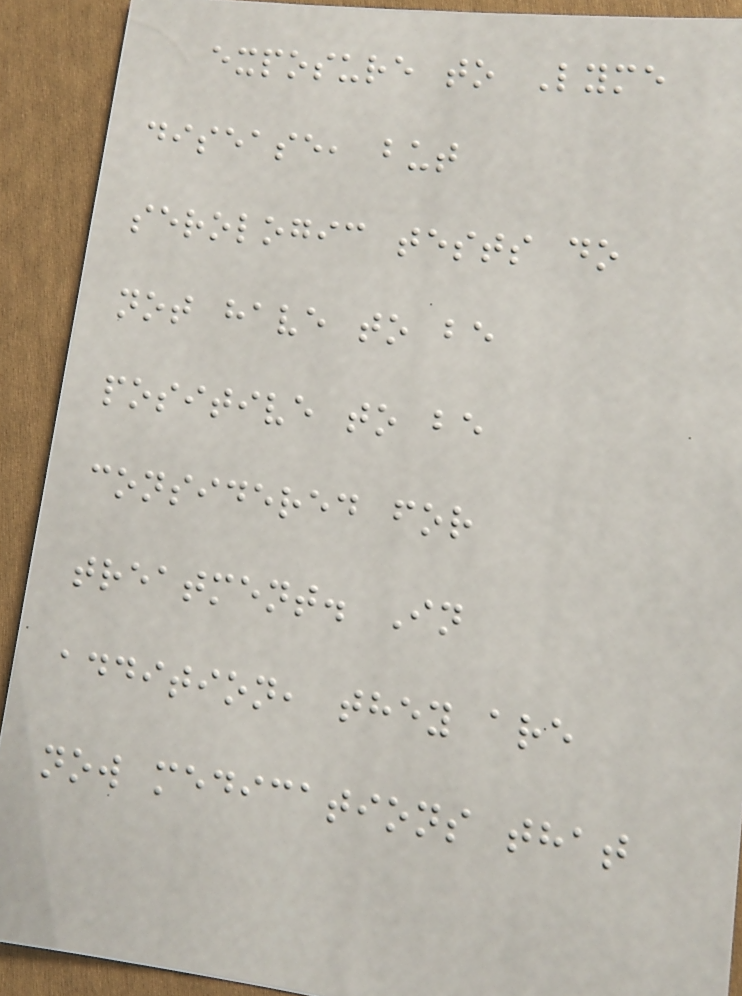exposure to Lyme
disease, but
serologic tests do
not have to be
positive to be
considered for
treatment. In
addition, they are
now medications that
